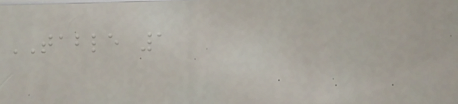TABLE 1
